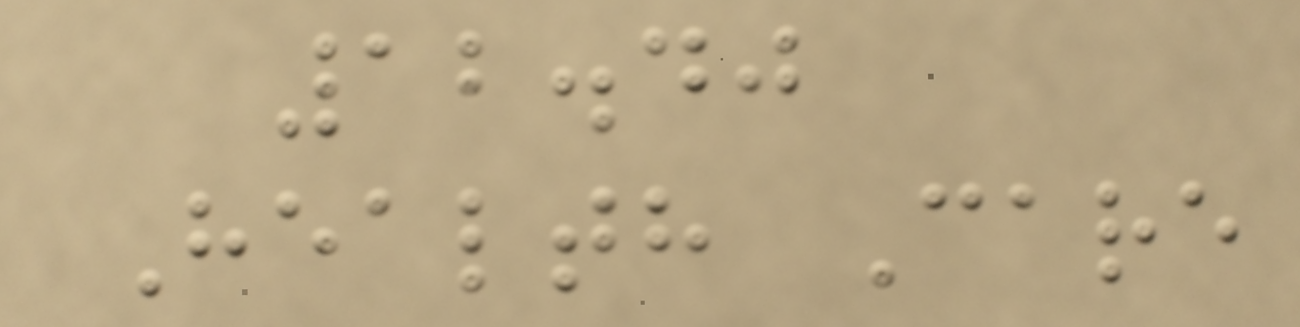12.40
Health Care
